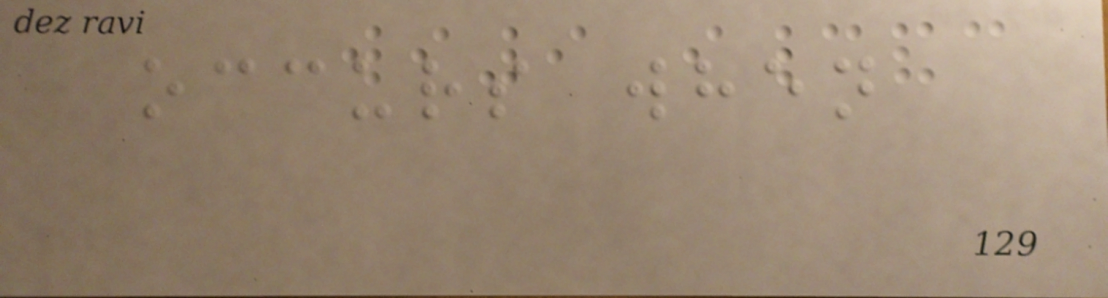occurs when
